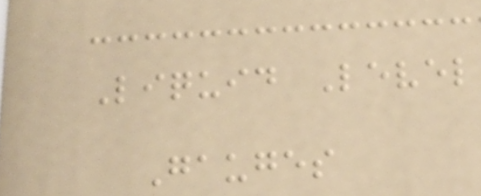Liquid Level
Gauges
